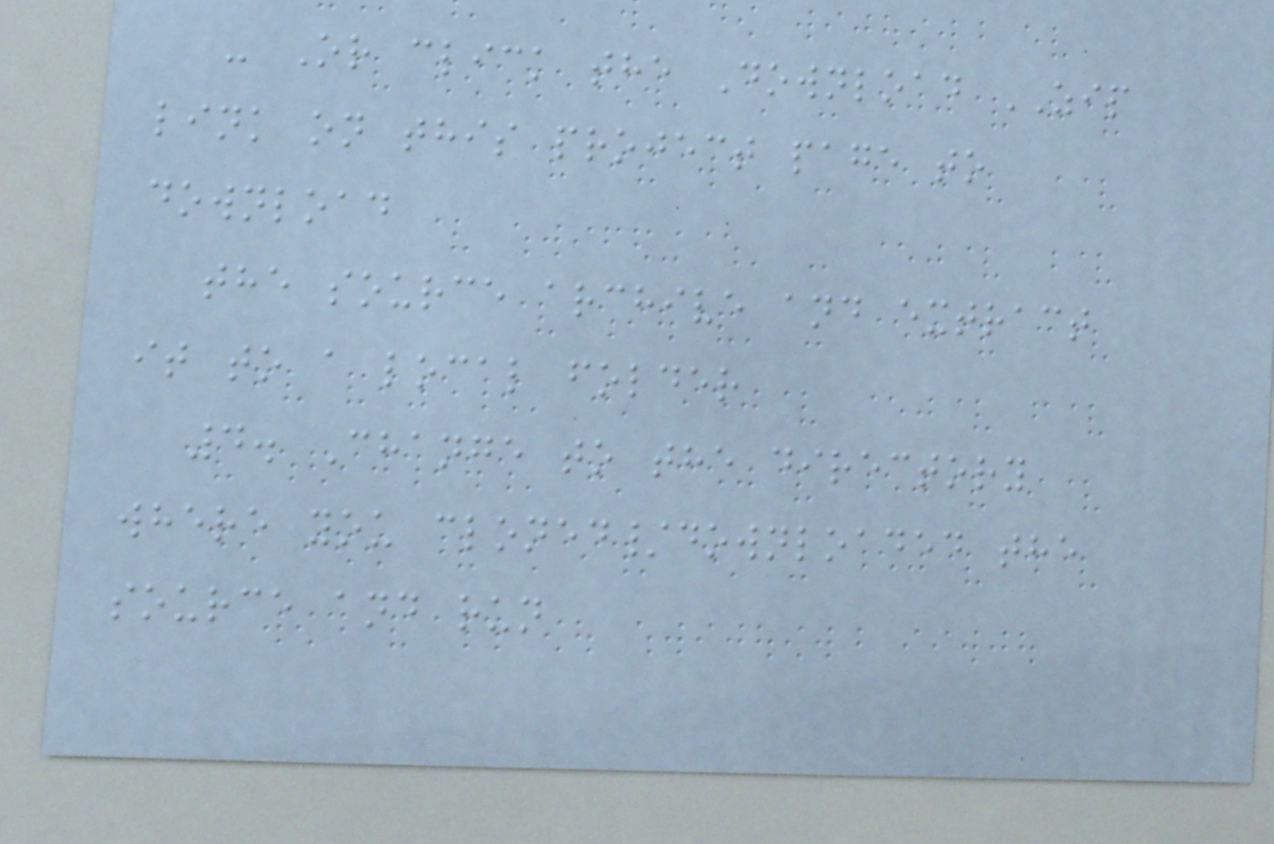- Or click the Download ZIP
link on this project page to
download
the source archive and extract
it to a local folder
4. Change to the directory
where you cloned/downloaded the
source and run
